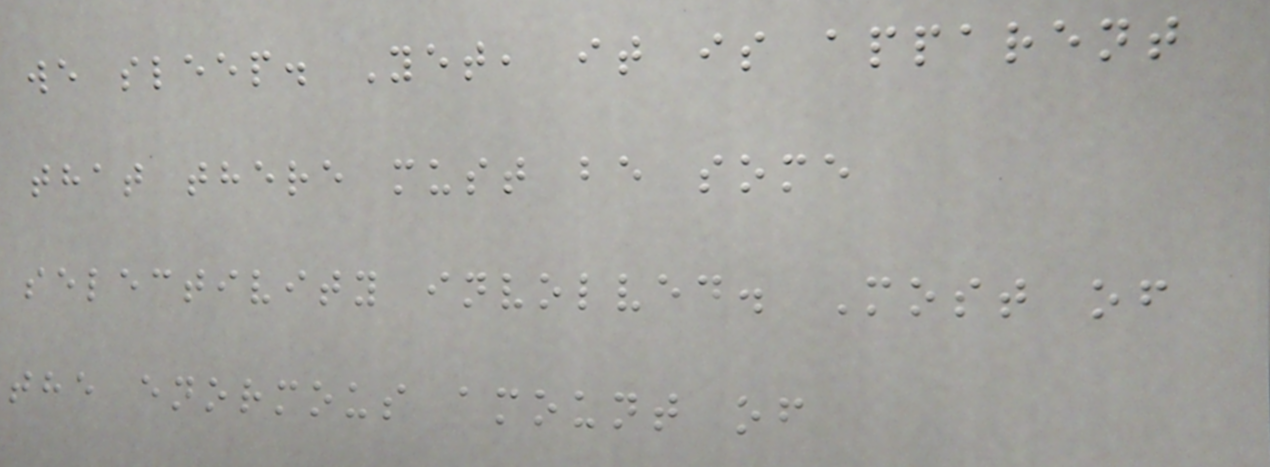we sleep. Yet, it is apparent
that there must be some
selectivity involved. Most of
the enormous amount of
